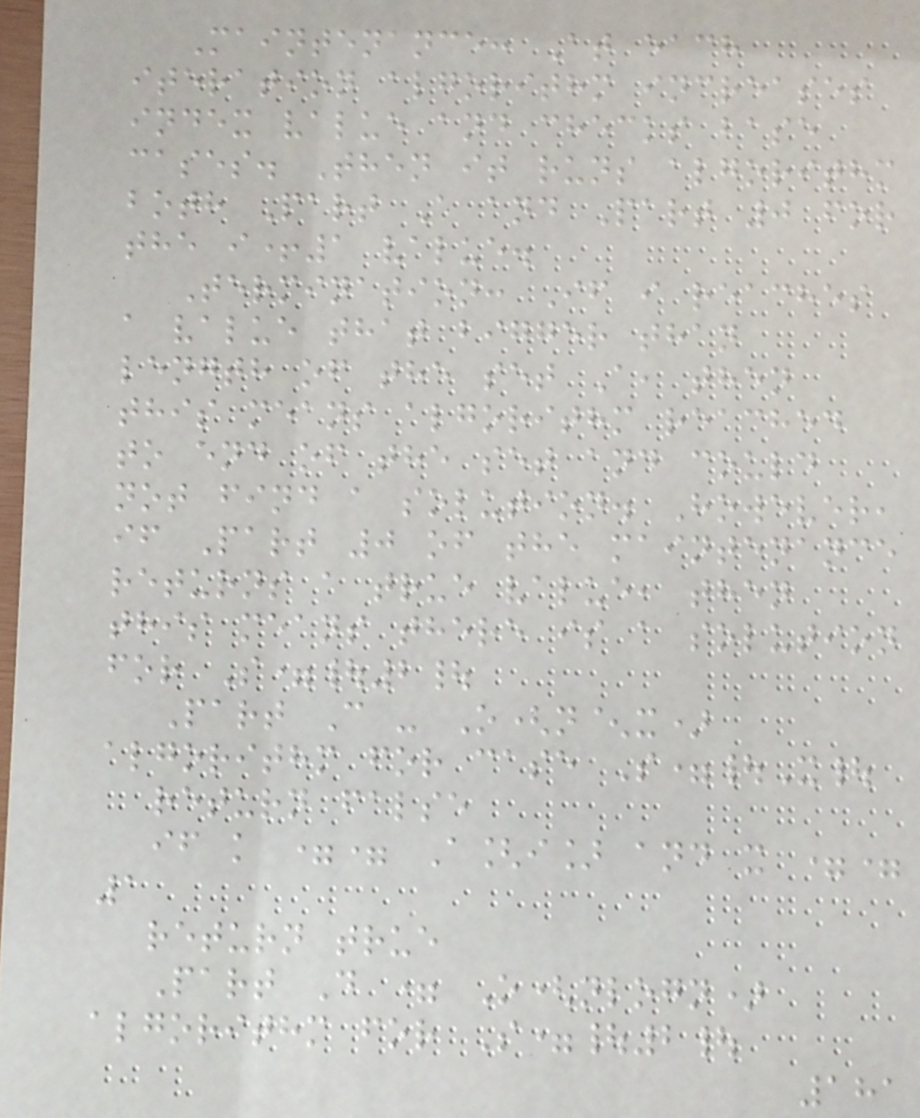Maintenance: At each
iteration algorithm increases
index value and checks base
cases. Then it runs algorithm
both Part A and Part 0 for
the i+1 value.
Termination: If i reaches
a value that bigger than
length of the set A, then
this means algorithm reached
to end of the set and could
not find a solution. However,
if Part 0 of the maintenance
returns a true value, then
this means there is a solution
for S=|2|
Part C - O(n^x)
algorithm for case S=|X|
return false
if k == A[i] and x ==
1
return true
Part D = O(nlogn)
algorithm for S=|2|
181
